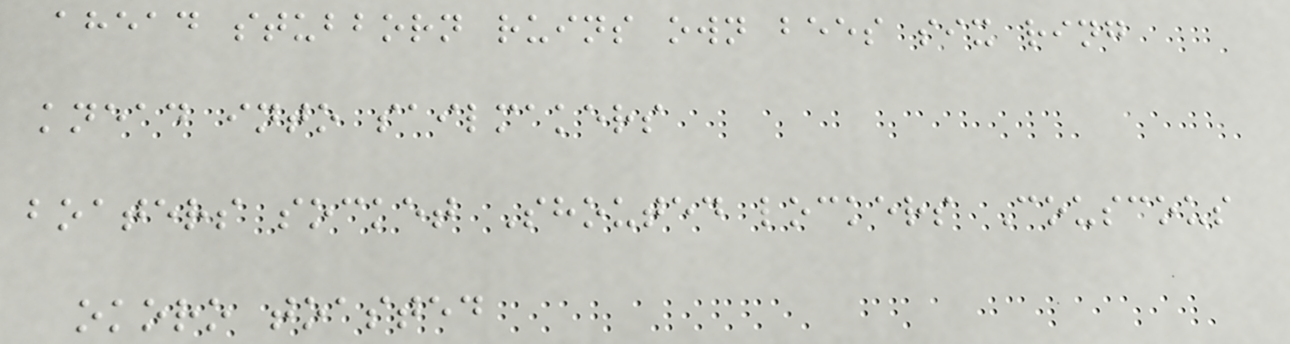ahead stubborn ruins own bees six ring
knead into sailmakers
boaters socket Shouted lockers Couscous
okoro toasted
